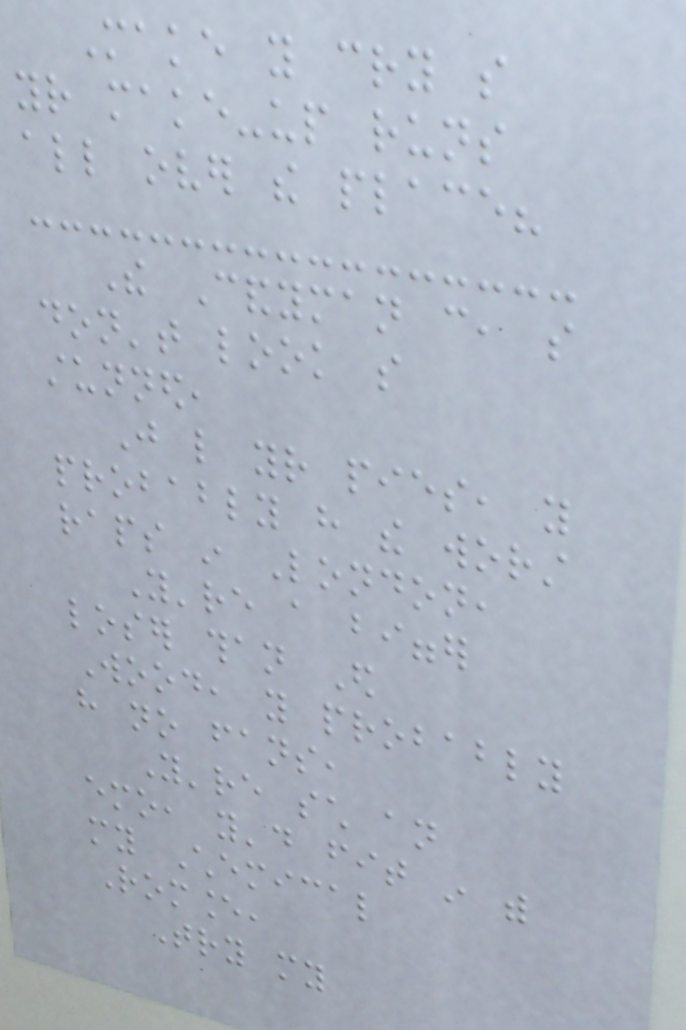Make you cry so
your make-up runs
all over the place?
The Candyman can, so
don't look so
stunned,
Just like your pies, you
probably have the worst
raps in London,
You're a bigger
loser than Ed
Wood, you probably
have no fans,
You're such an
emo, you'd fit in with
my Chemical
Romance,
Try my
